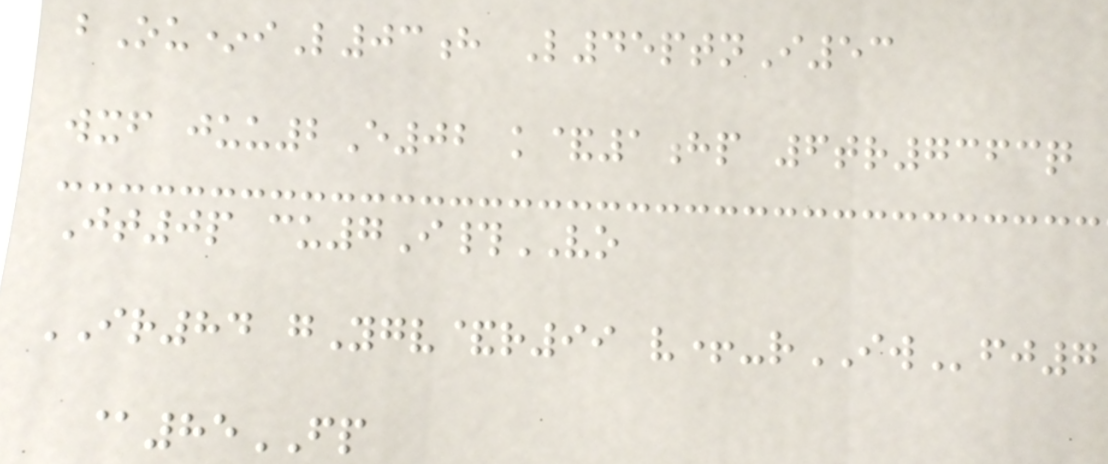bOu*iL03h L45ptnI53
wxf juu2E02 k&1hp 6tr7363q
Jt0p cu7I#VO
IR84 gYgv&r99 v+-rIWfj7
@85FP
